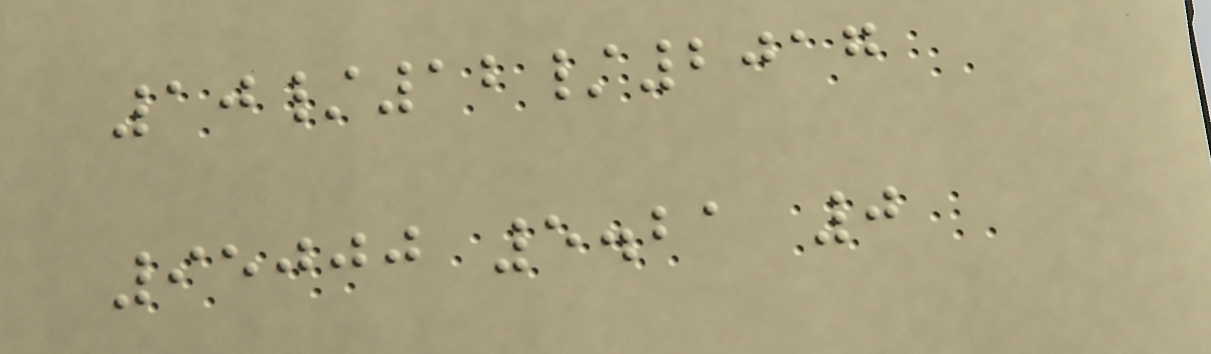10/12/2017
95000 5.21 0
